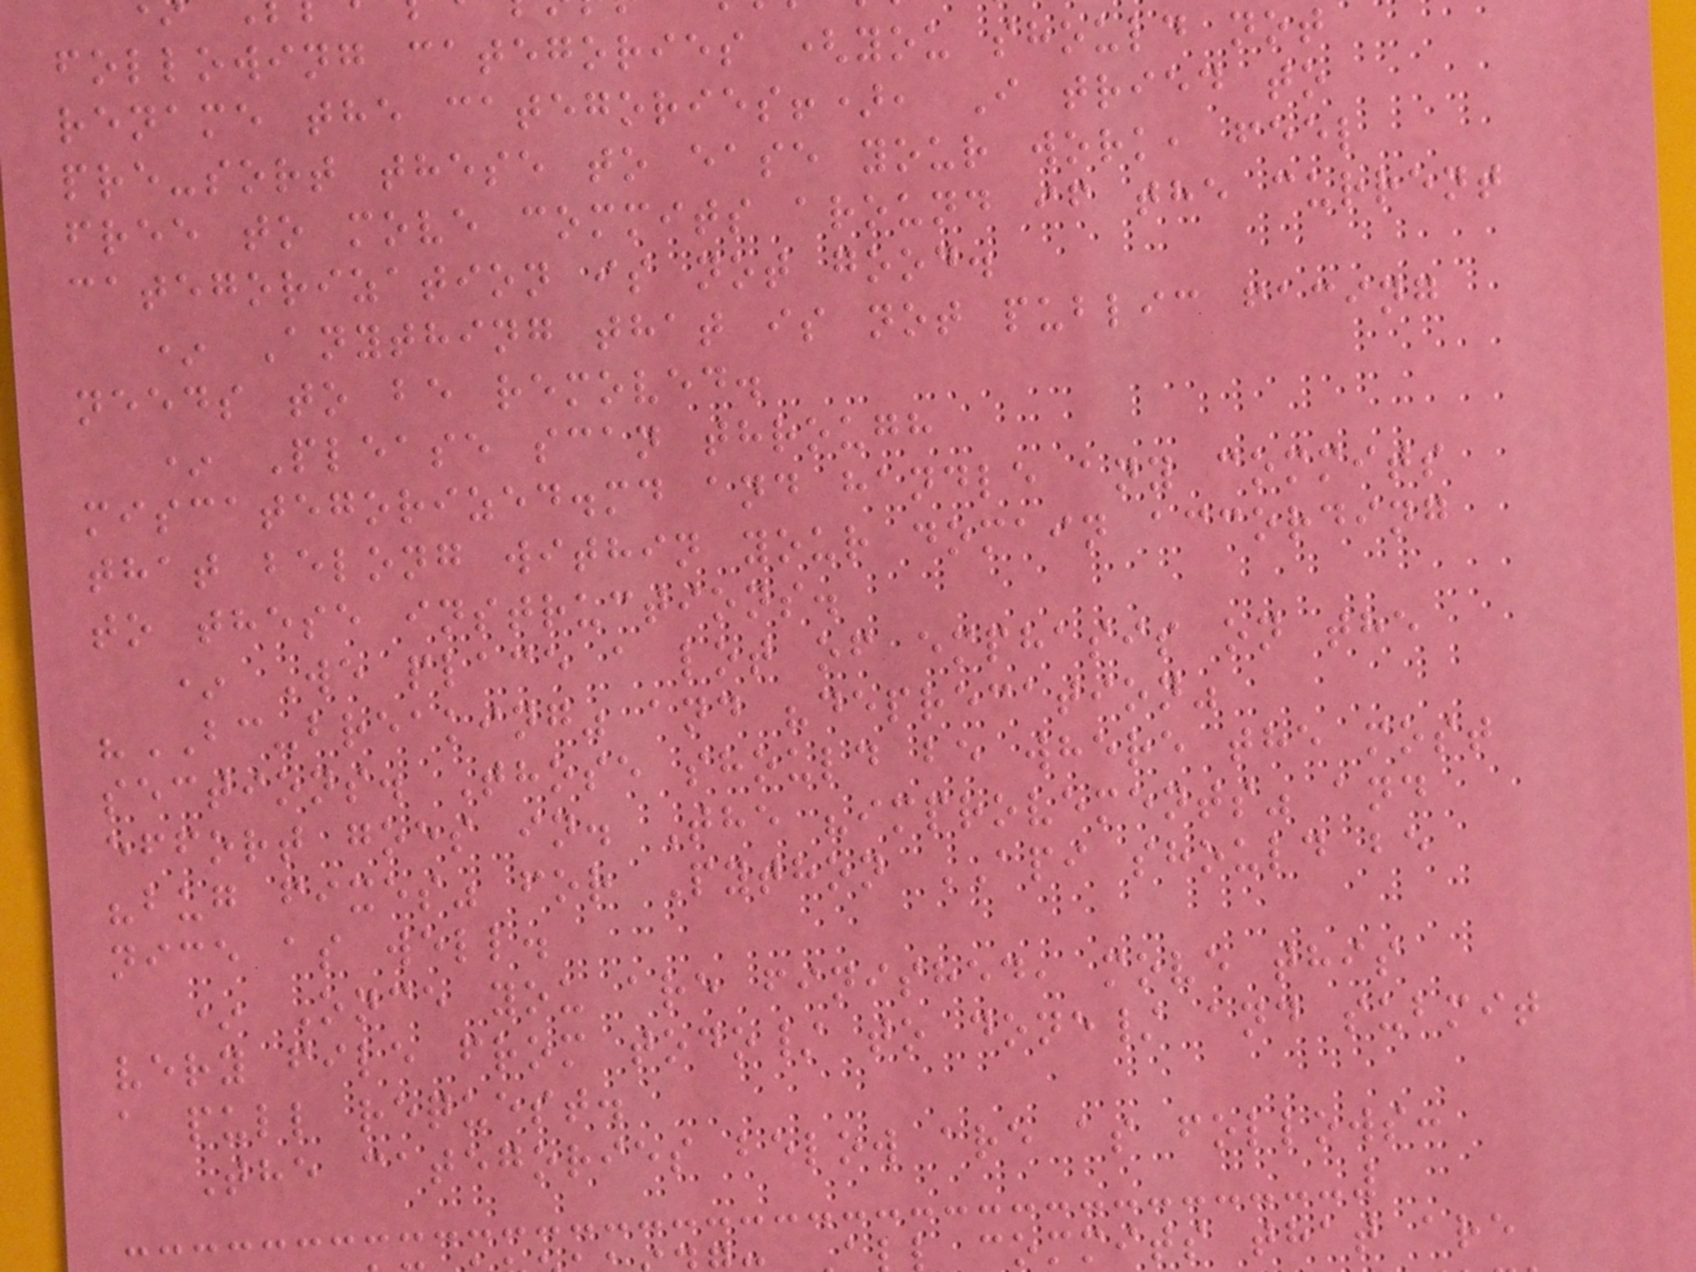following categories (you should not
rename the categories!), I tried to
pre-sort these to ease your work, feel
free to move commits around if the current
categorization is not good.
* Anything that is not public facing
needs to be removed.
* Please scan through
miscategorized.md and handle any commits
that belong within your domain according
to these instructions.
* We place a lot of emphasis on the
"BC-breaking" and "deprecation"
sections. Those should be where the most
effort goes in. The "improvements" and
"bug fixes" for Python API should be
nice as well.
* Once you are finished, move this
very file from todo/ to done/ and submit
a pull request.
The categories below are as follows:
commits that are
